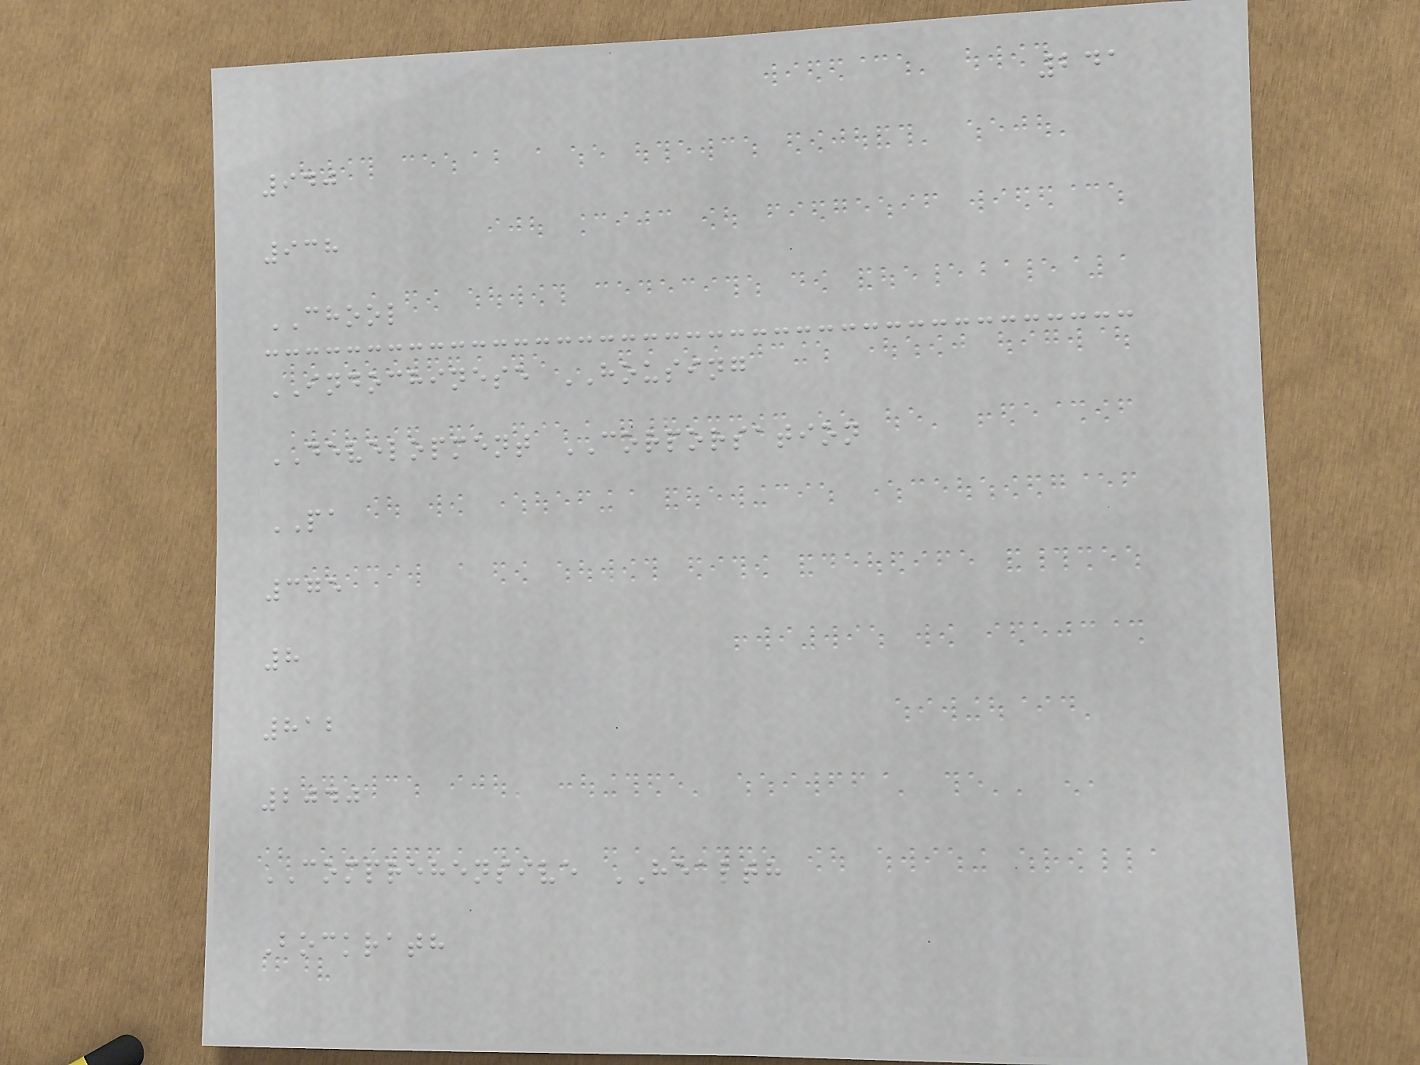241
940
938
CHOOL
INDOCHINESE HOUSING
DEVELOPMENT CORPORSATION
PA
375
8
812
2040
COMPREHENSIVE HEALTH
Bockrath
